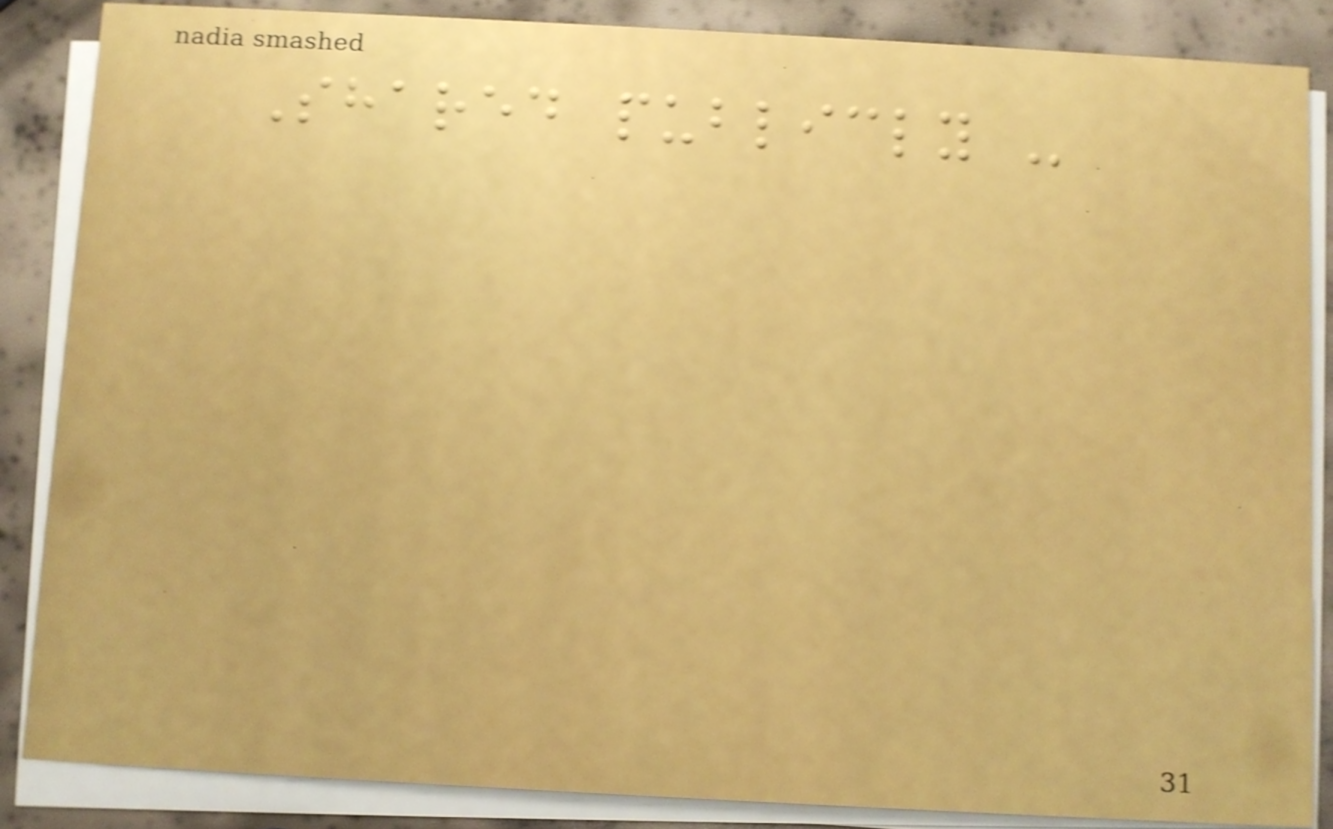Shared publicly -
